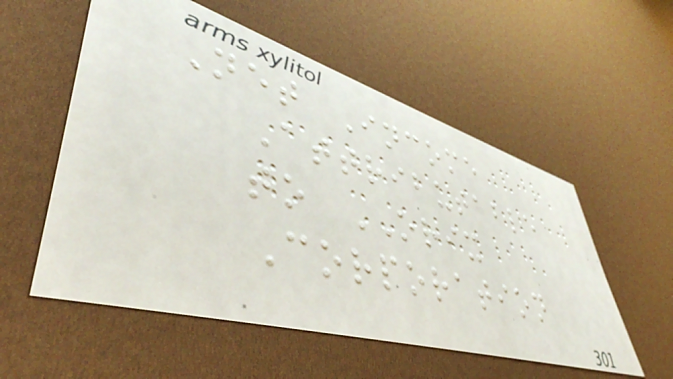Net Income
Attributable
to ORIX
Corporation
